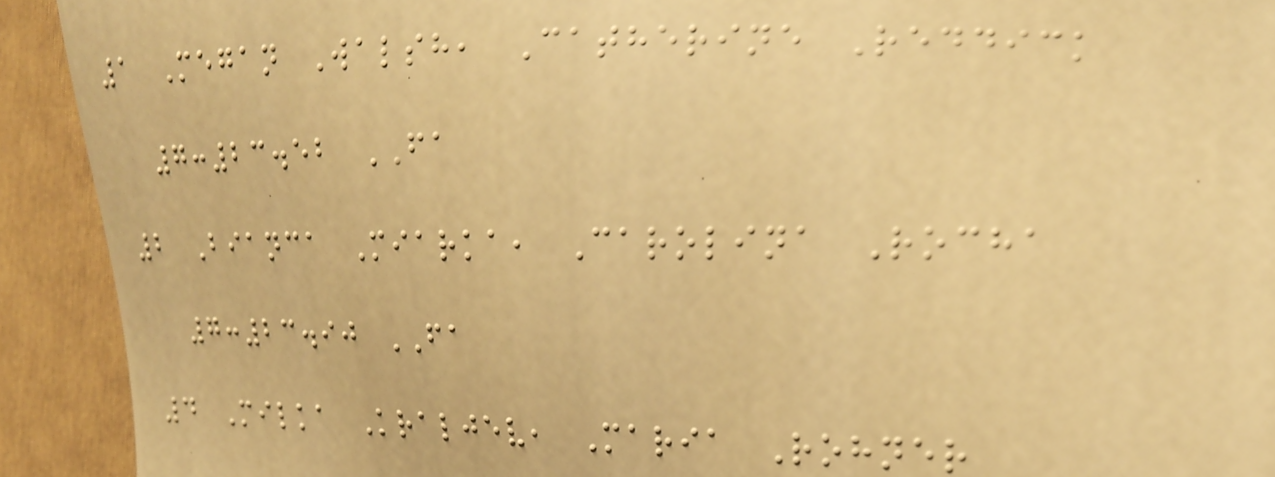1 Megan Walsh, Catherine Reddick
7:23.52 FA
2 Bianca Miarka, Carolina Rocha
7:23.90 FA
4 Milka Kraljev, Maria Rohner
